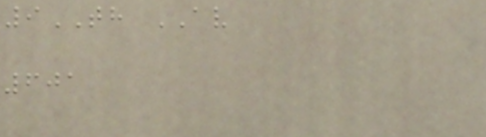9TH AV
601
